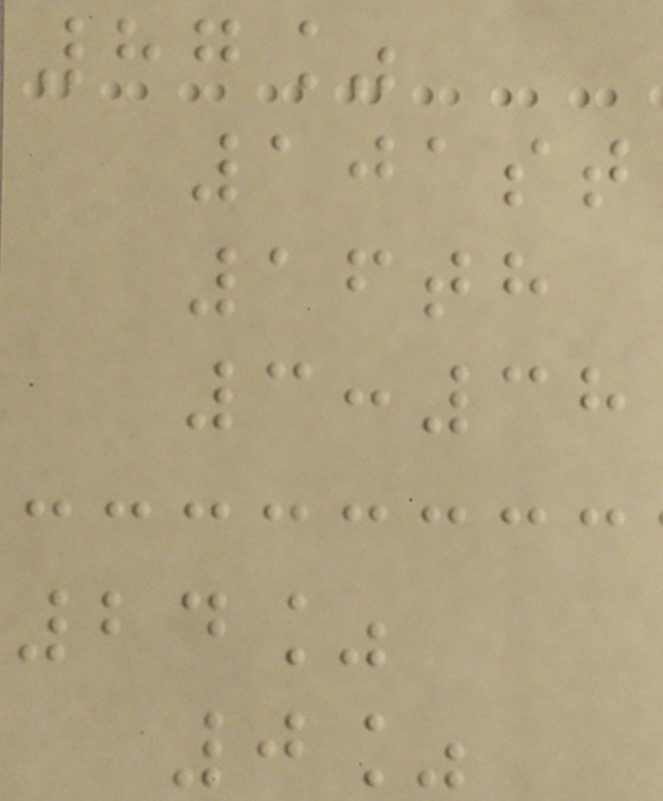87%
101st
16th
3:38
24%
0%
